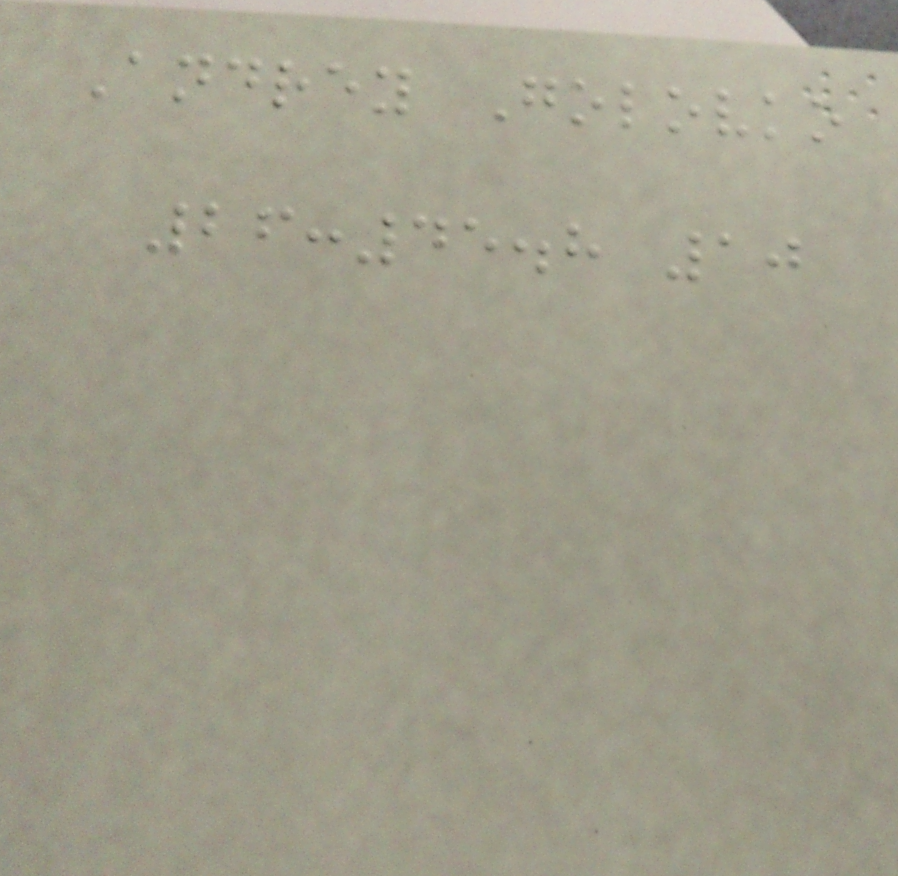Andrey Golovko
26:45.8 10
